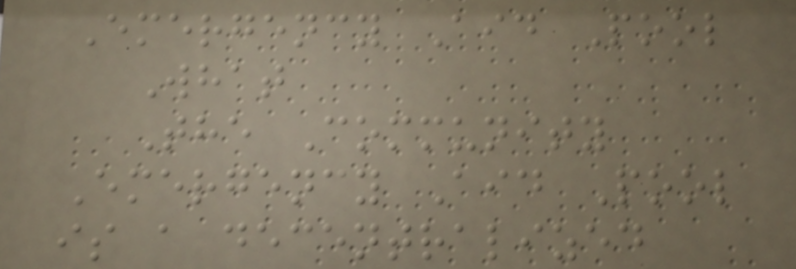Emergency Aid Pool
What
The Community
Emergency Aid Pool
is a decentralized
